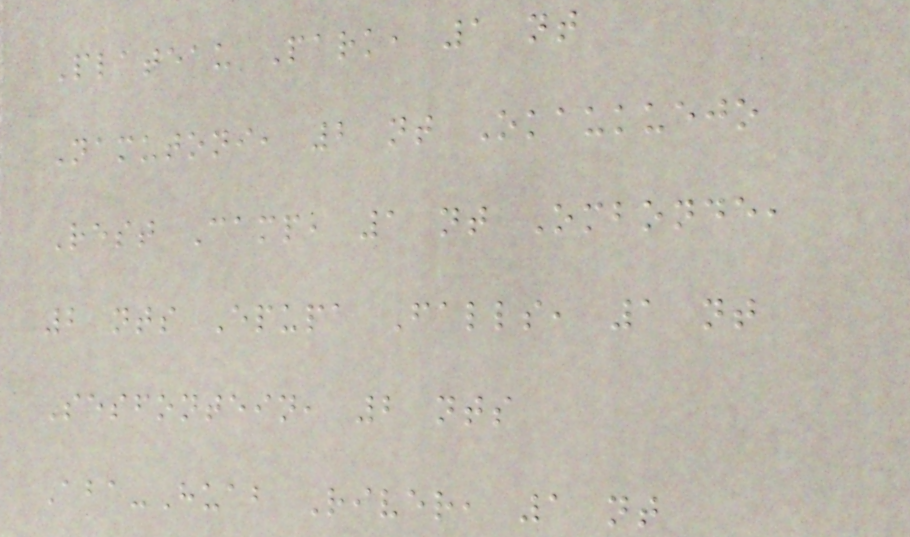Plateau Park, 1 nt
Namutoni, 2 nt Okaukuejo
Rest Camp, 1 nt Ombonde,
2 nts Epupa Falls, 1 nt
Sesfontein, 2 nts
Aba-Huab River, 1 nt
